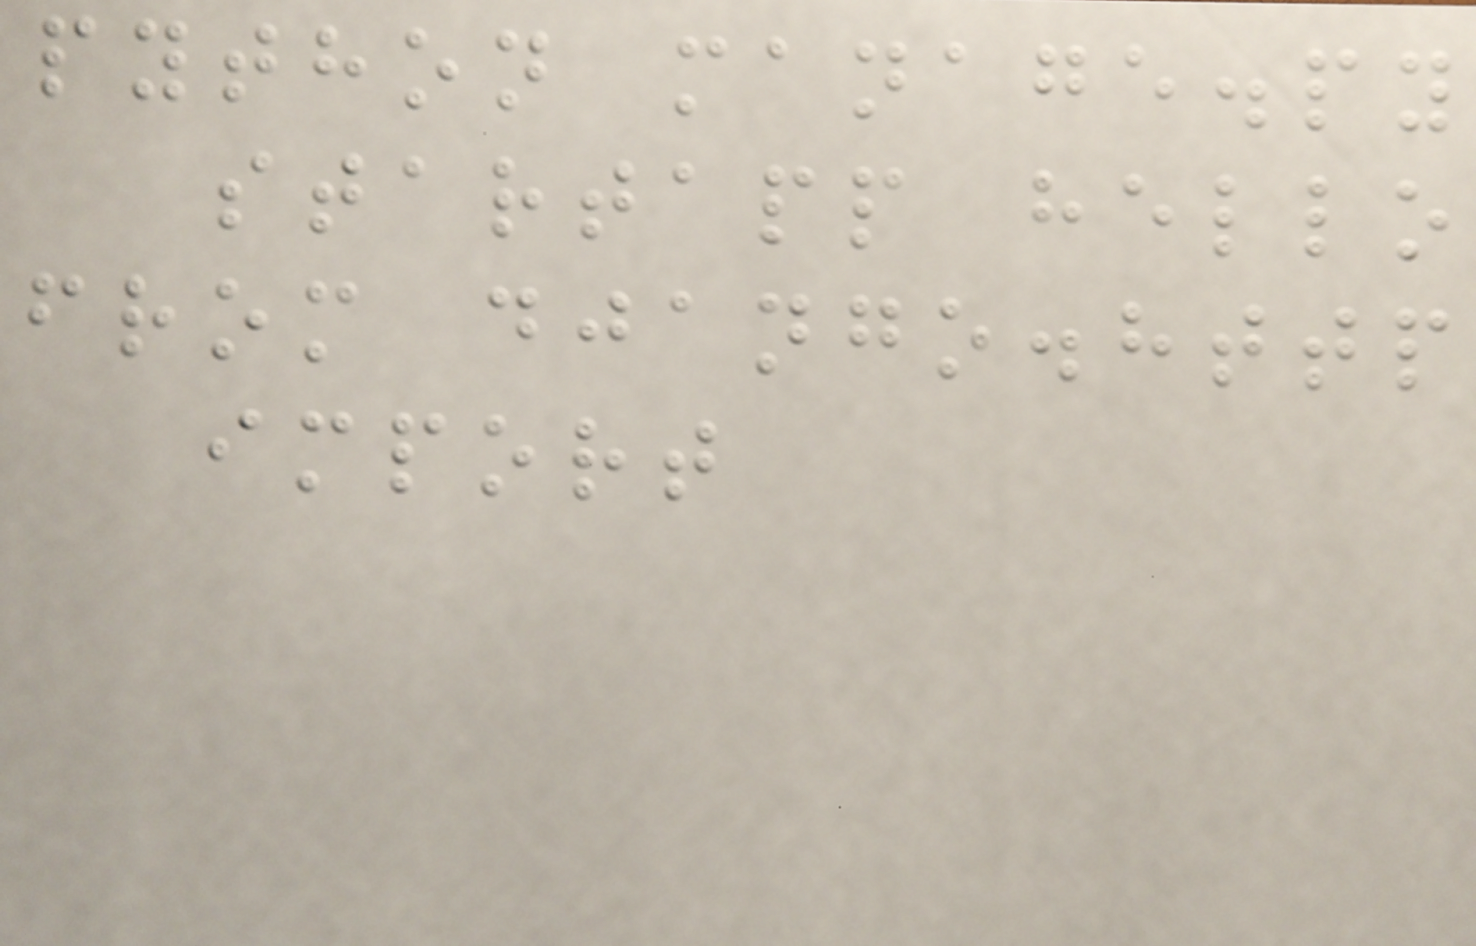python manage.py
startapp hello
from django.http
import
